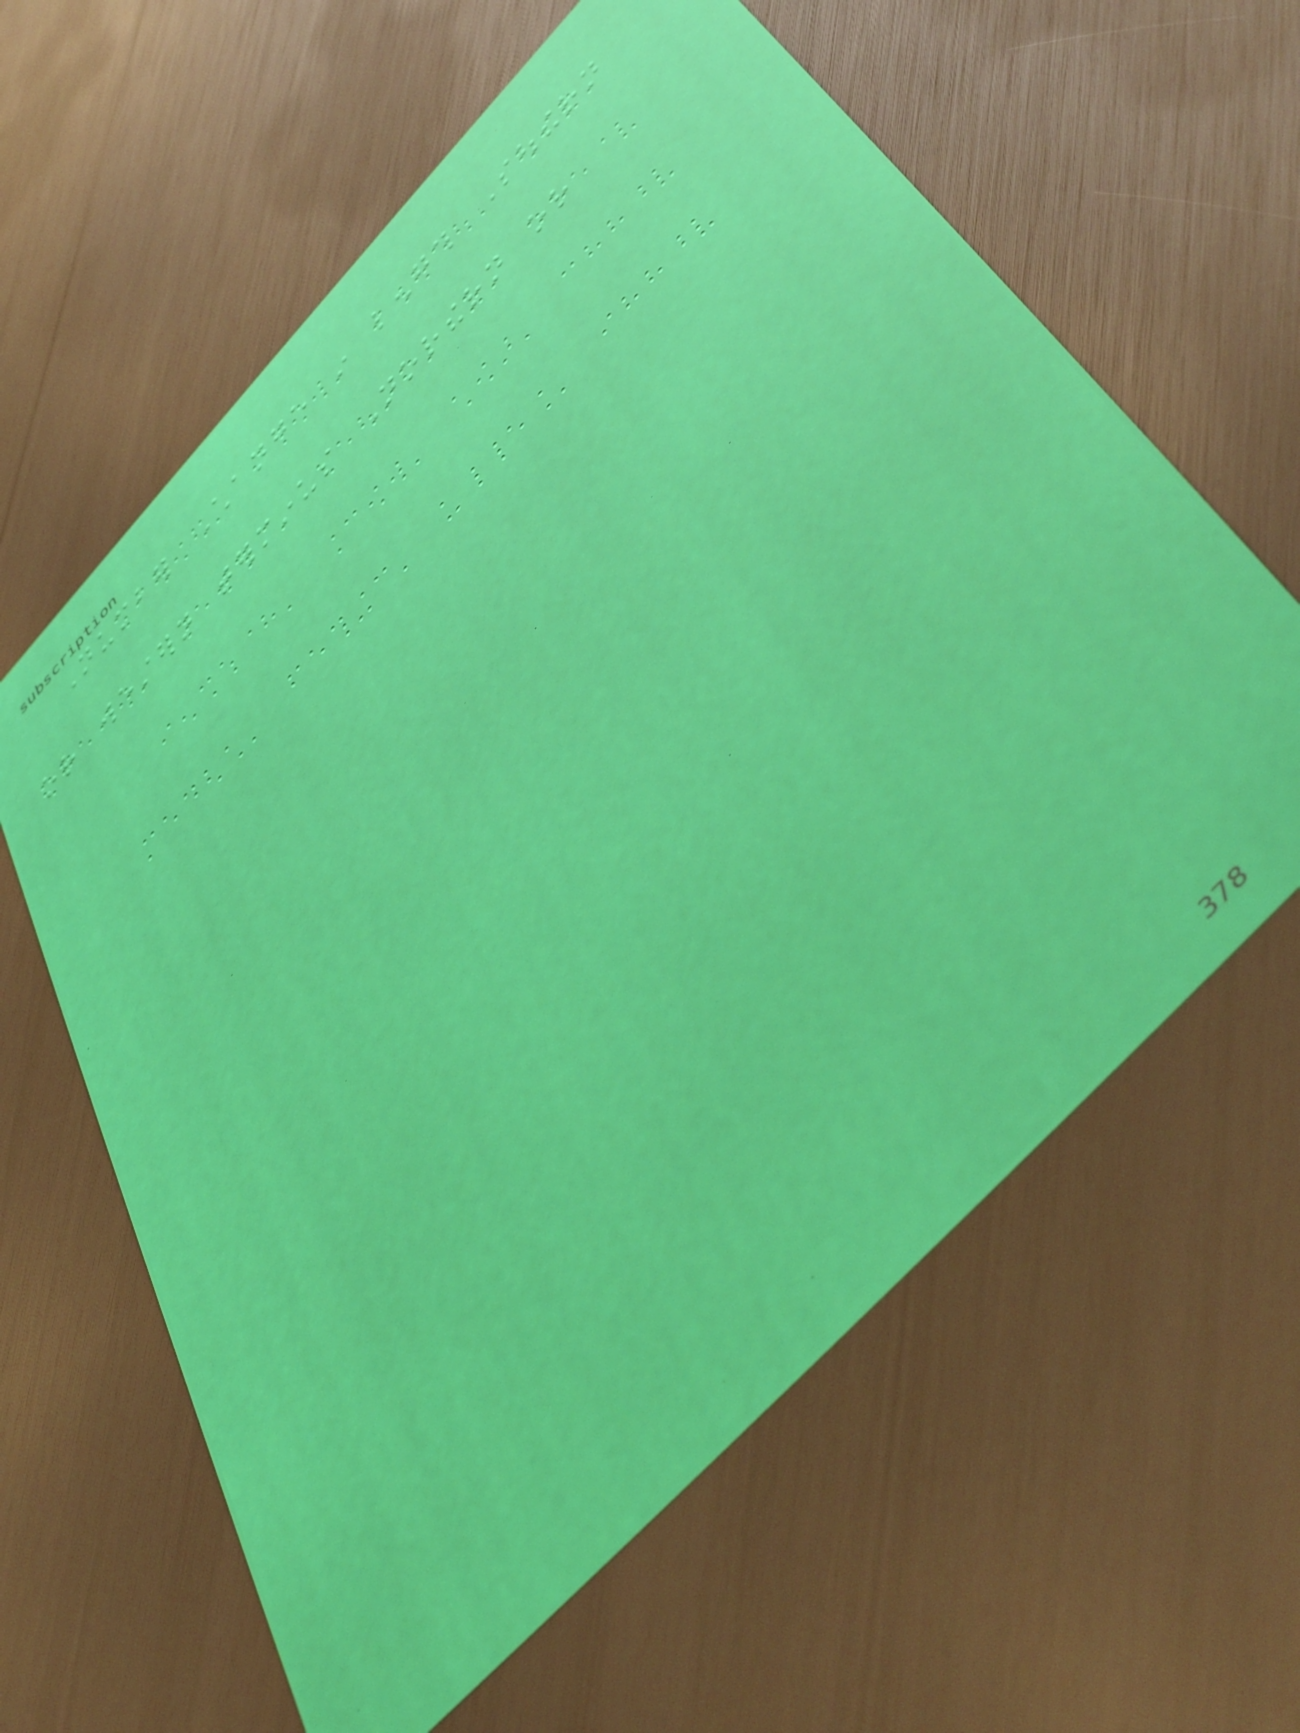Number Change in length Southern
or western terminus Northern or
